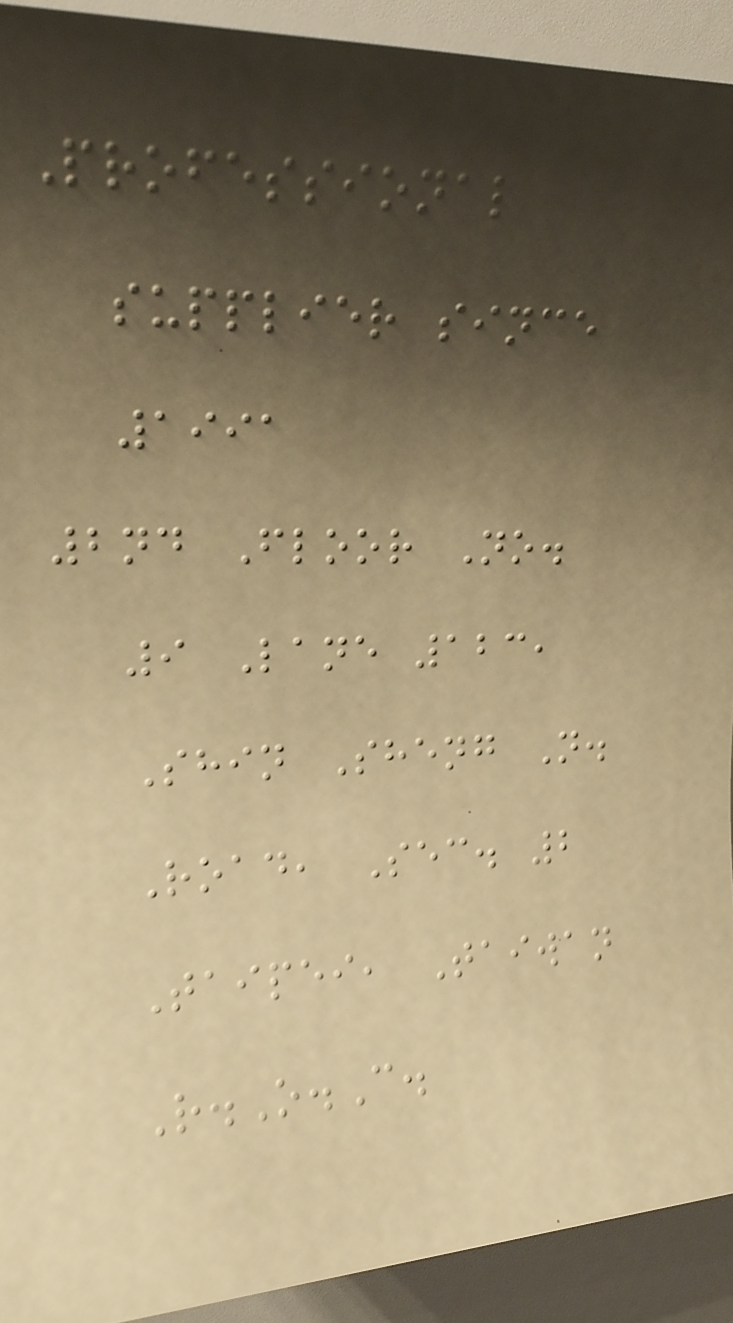Professional
supplier since
1991
2nd Floor No.
9 Lane 123,
Shin Sheng N.
Road, Sec. 2
Taipei, Taiwan
R.O.C.
